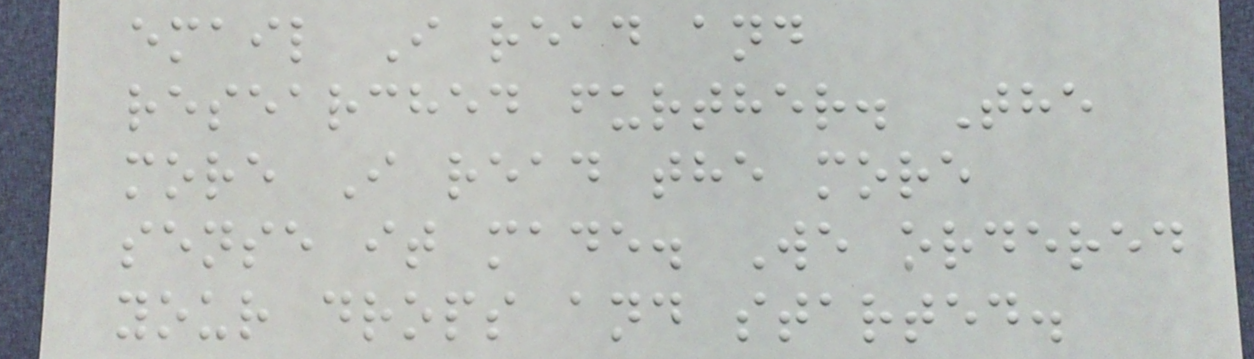email I read and
researched further. The
more I read the more
sense it made. We ordered
your drops and started.
